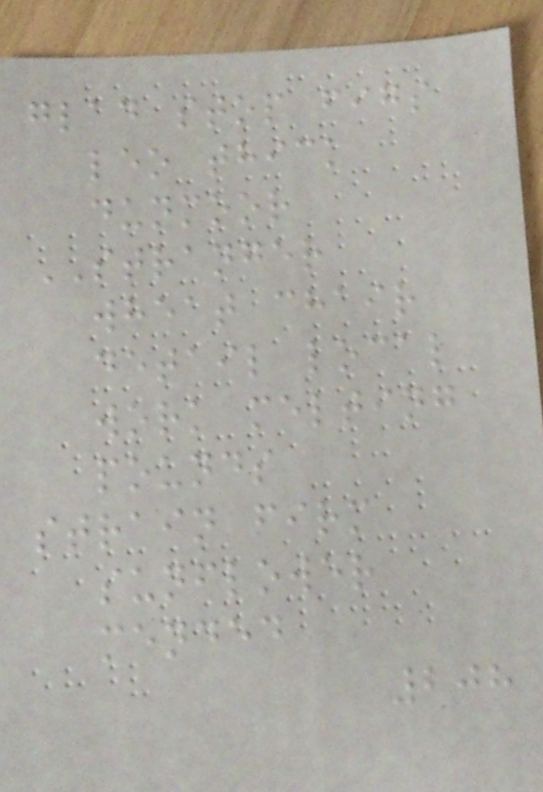glad stop figs
leo thick
dunmoor
STRANGER
wheat chair
detail local
work melting
pounds
strain firm
sunflower
mended
208
